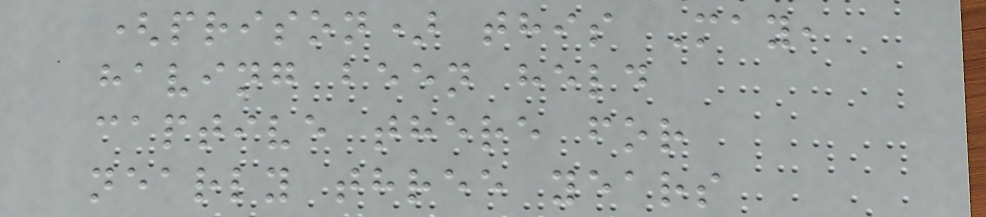(prison) this May,
having been held
captive there for
nearly three years
